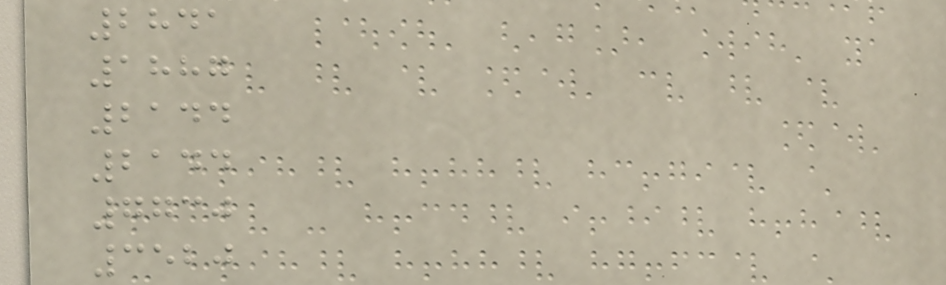2841
1887
2144
2144
7730
3520
